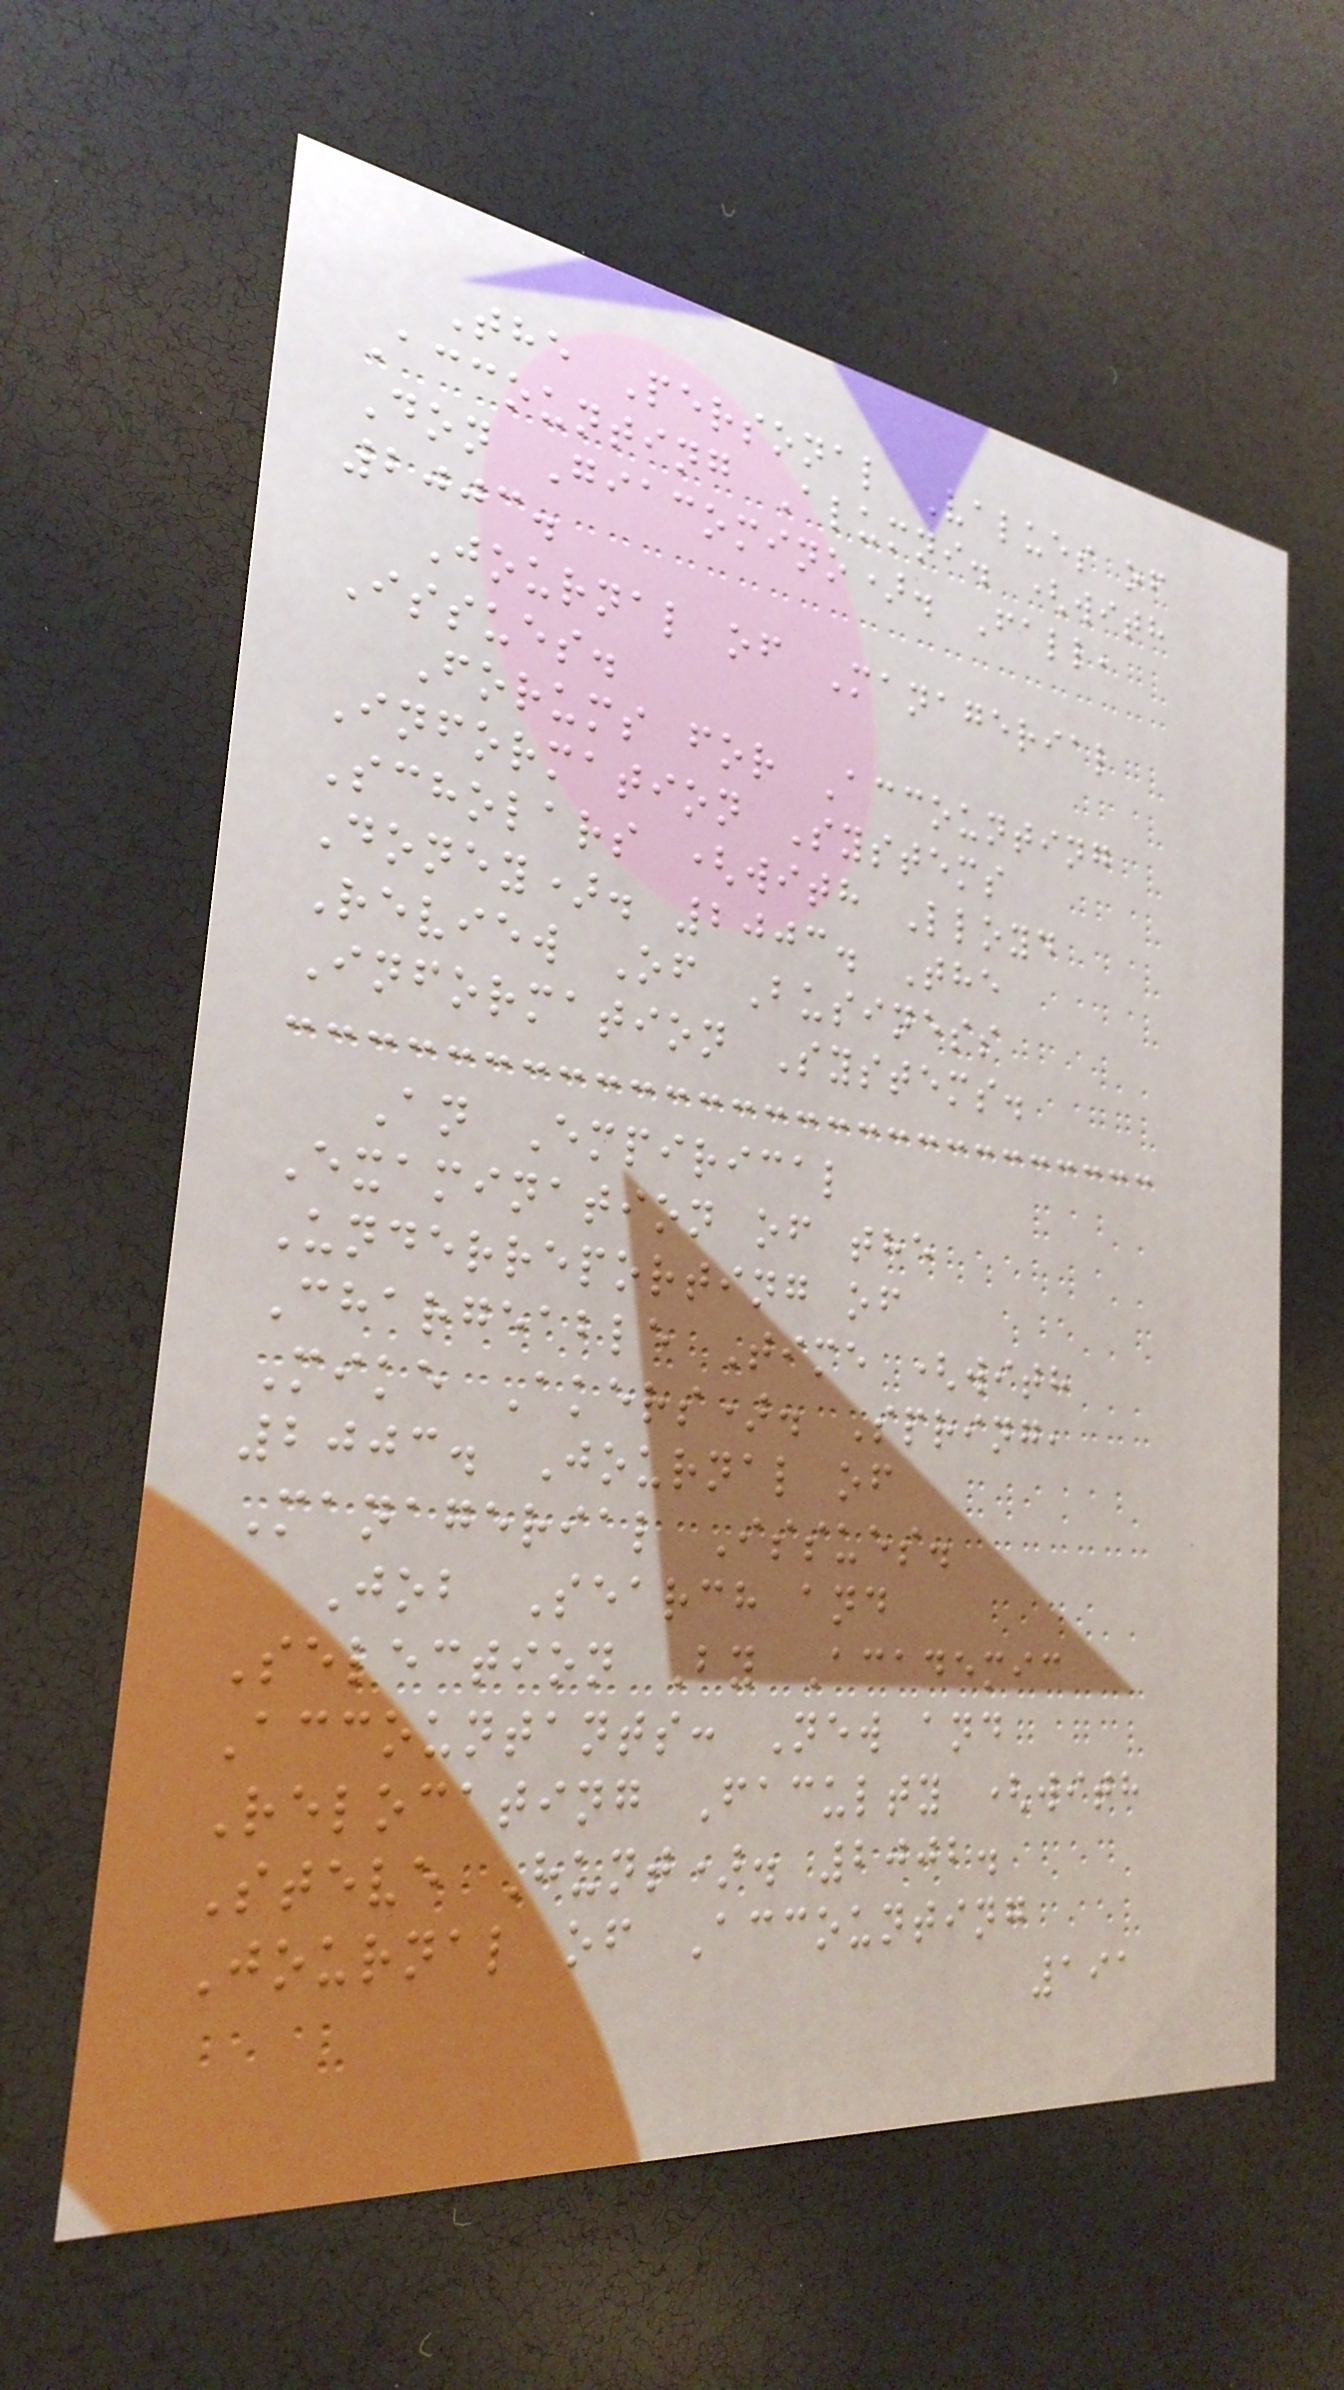The Personal Values of
Accounting Alumni. (with
Don Giacomino). Fall,
2003.
Journal of Managerial
Issues.
Forums for Accounting
Information Systems
Scholars (with Lloyd
Doney). 2003. The
Review Of Business
Information Systems.
An Empirical
Examination of the
Underreporting of
Chargeable Time (with
Mike Akers). Spring,
2003. Journal of
Managerial Issues.
Job Search and
Selection By Academic
Accountants: New and
Relocating Faculty (with
Steve Hunt). 2002.
Journal of Accounting
191
